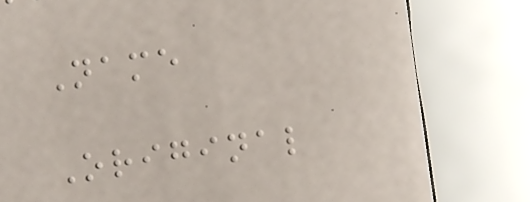Name
Original
